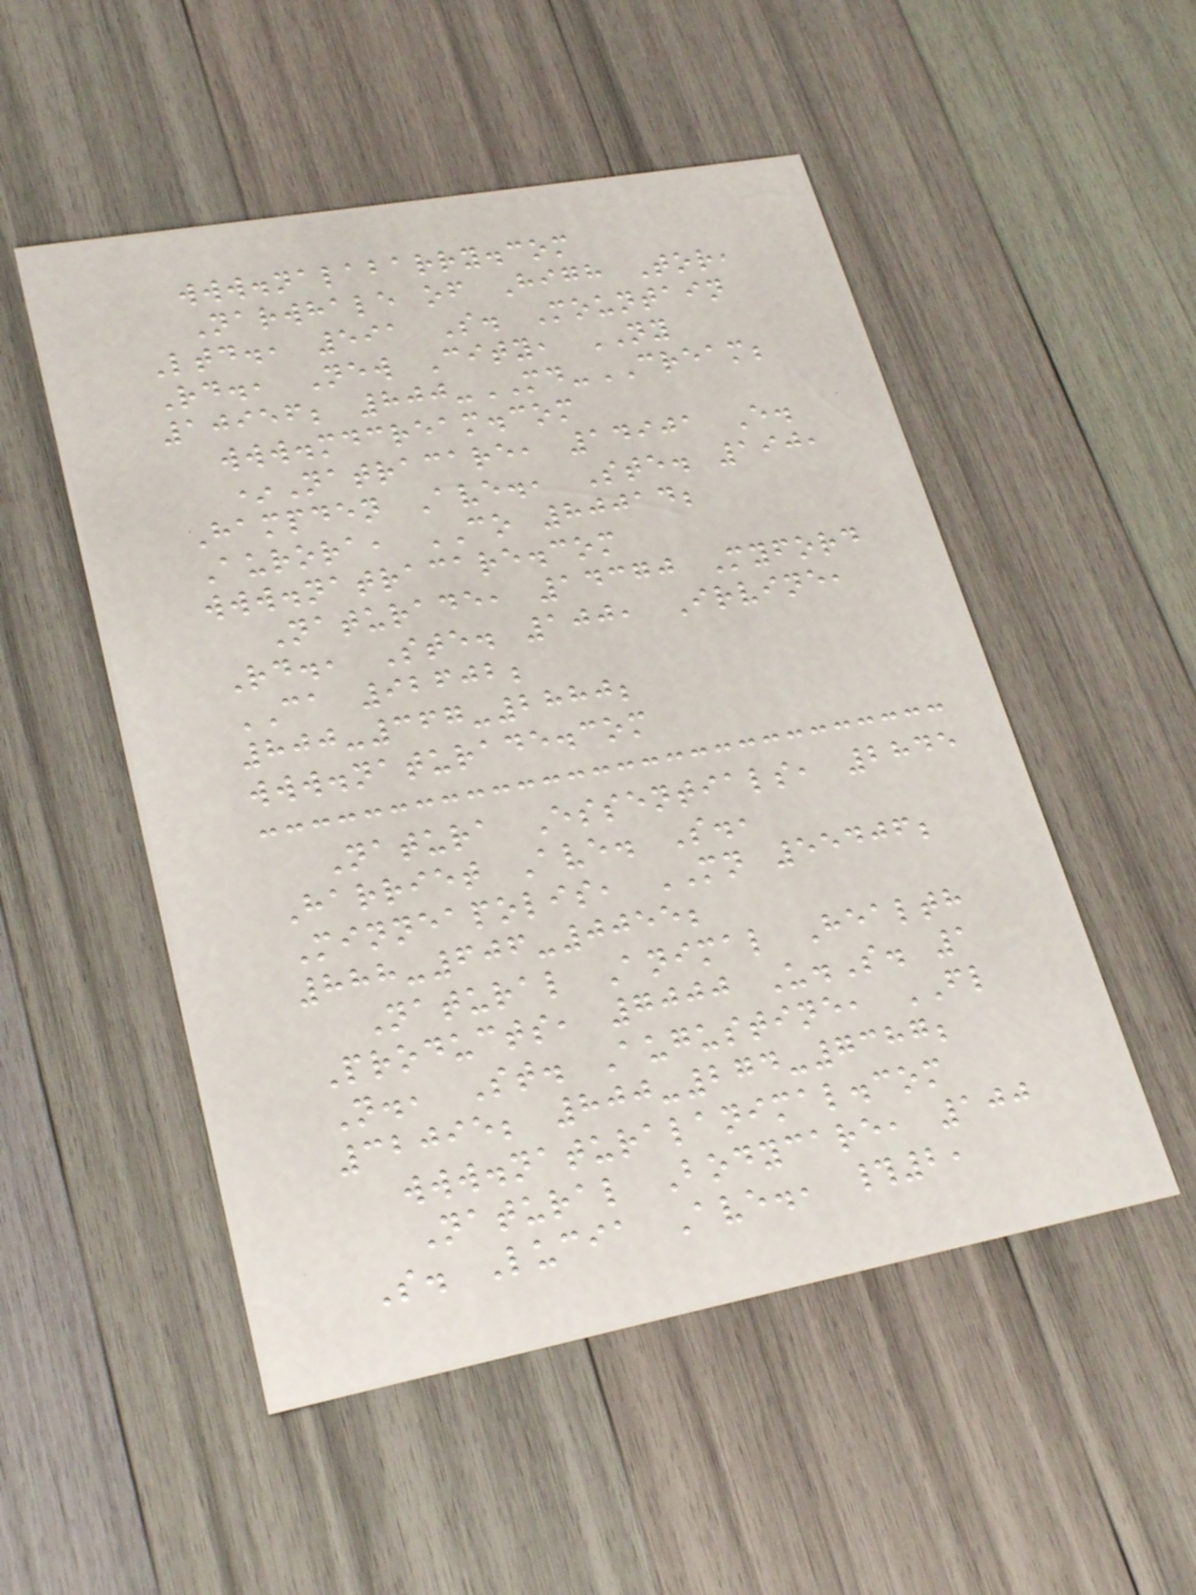www.nalabarry.com
Narwhale of High Tor,
Ltd., 591 S. Mountain
Rd., New City, NY
10956; 800-MD-CREAM;
www.mdcream.com
*Natracare, 14901 E.
Hampden Ave., Ste. 190,
Aurora, CO 80014;
www.natracare.com
Naturade, 14370 Myford
Rd., Ste. 100, Irvine,
CA 92602;
800-367-2880;
www.naturade.com
Natura Essentials, 2845
Harriet Ave. S.,
Minneapolis, MN 55406;
888-606-0055;
Natural Animal Health
Products, 7000 U.S. 1
N., St. Augustine, FL
32095; 800-274-7387;
www.naturalanimal.com
Natural Bodycare, 100
S. Lucia Ave., #2,
